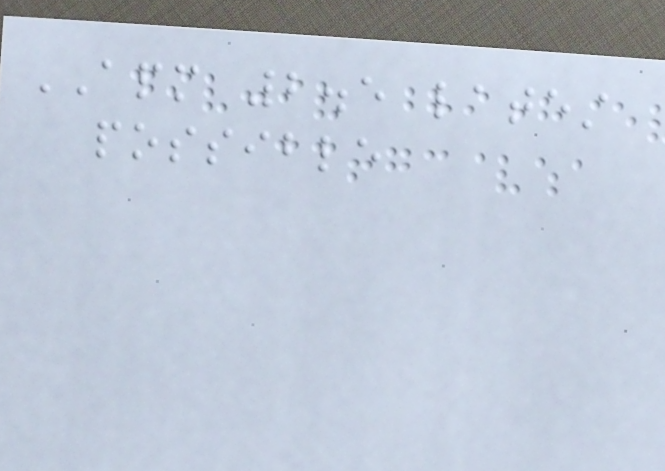APM 2.5 latest
possible
